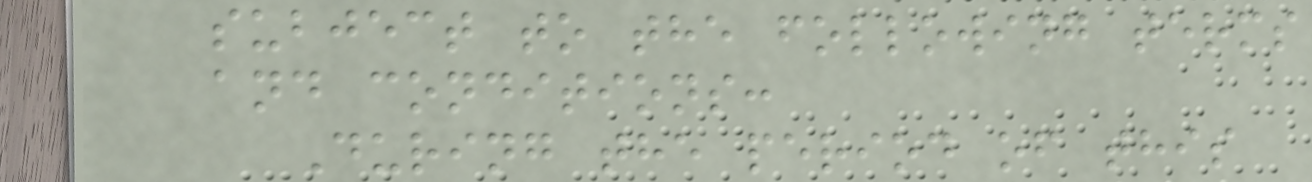subject to the following terms
and conditions:
During the period of this
